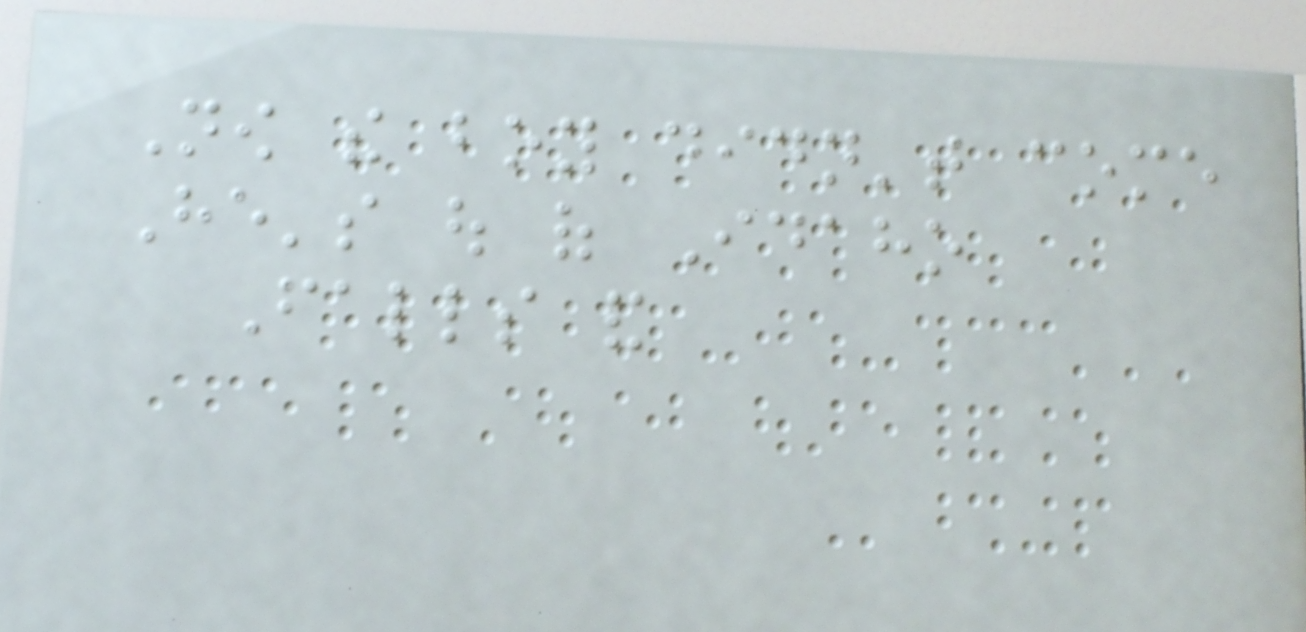Now the boy didn't come
He's out of Idaho
Falls and
